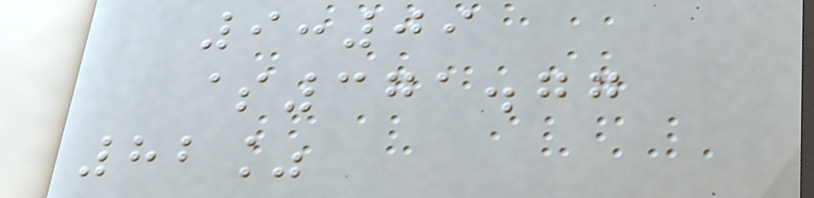9:09
$371.77
82%
